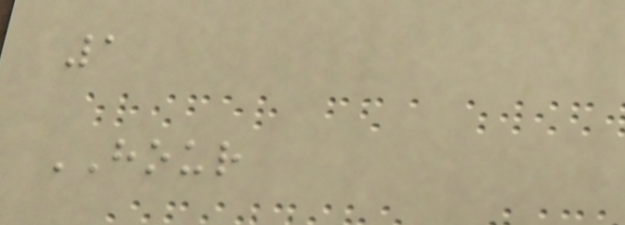1
HOUR
